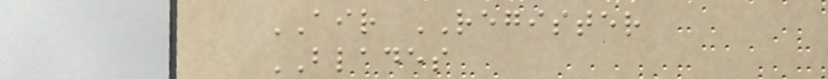AIR REGISTER
BLADES
